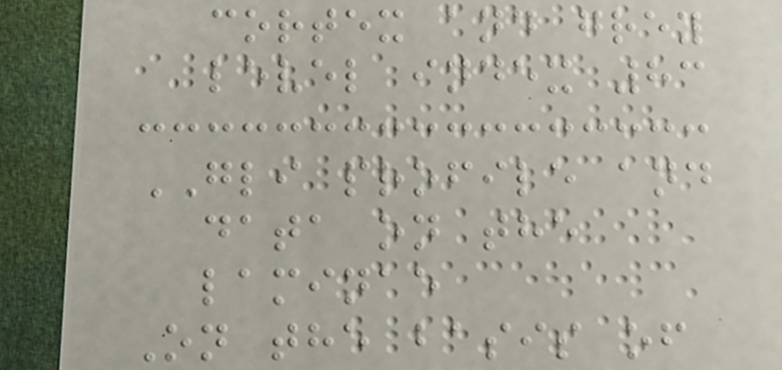cortex and grey
level index 83
GLI profile and
data on the
laminae
On the basis of
